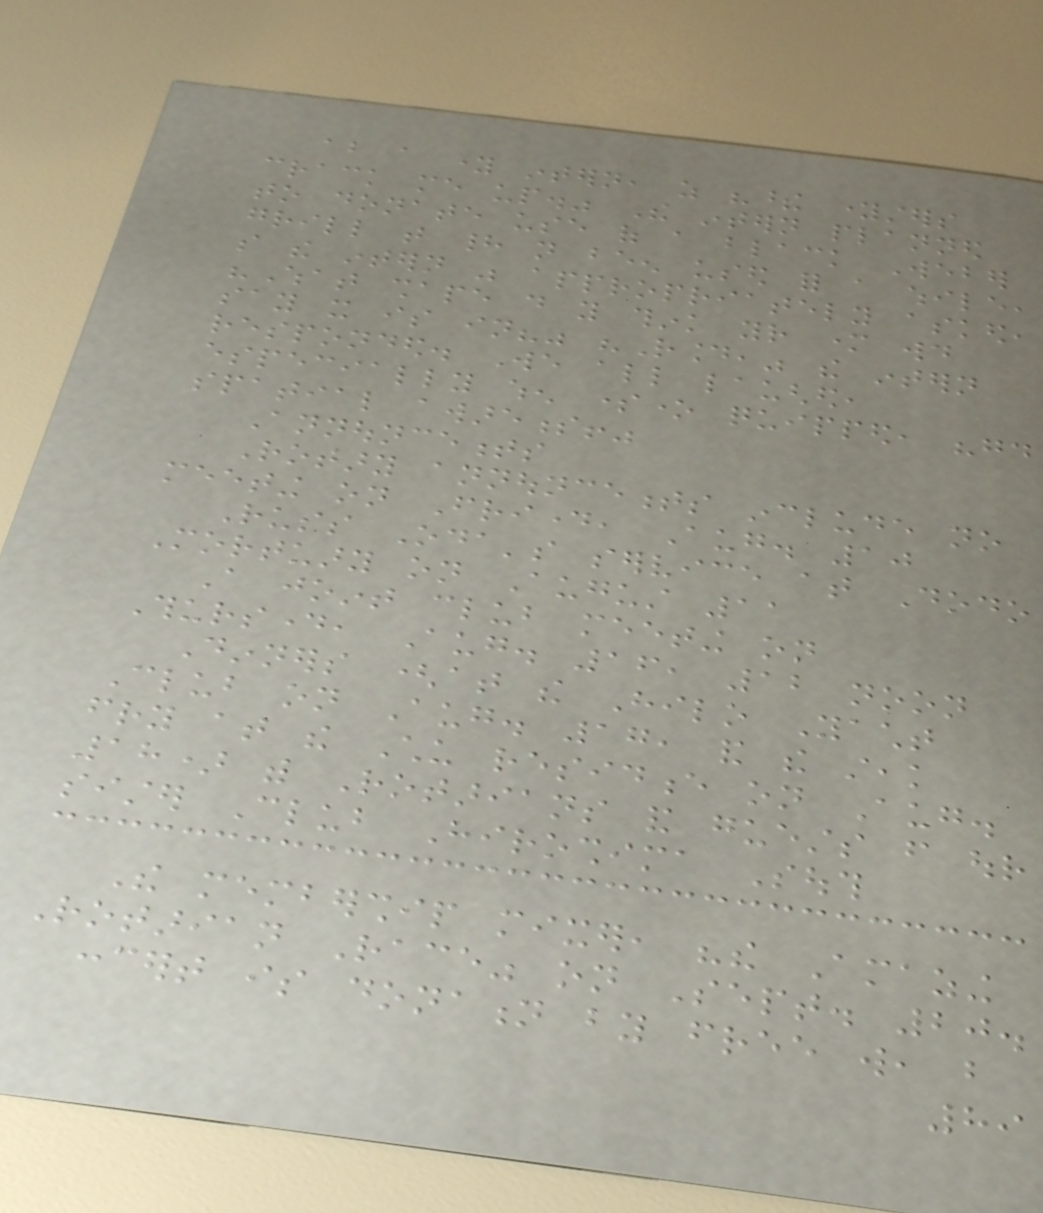about a young intern, as "these youngsters
crack me up." The intern planned
to donate use of a black Weber
grill that had not been used for a while,
so the intern was appropriately asked,
"What shape do you think your mother would
say it is in?" "Round," the intern
responded. We all laughed,
especially when someone quipped, "good
spatial awareness!"
Announcements
Rotary announcements include no
meeting on Friday, Aug. 10
Russ Oda's service at Dodo
Mortuary on August 11
A joint club meeting on
Thursday, Aug. 16, 12 noon
Dinners (at the Hilo Yacht
Club on Aug. 17, and the steak
fry at the Chu residence on Aug.
18) with Rotarians and guests from our
sister Club Hiroshima South
The membership mixer, "the Amazing
Rotarian Race" on Sept. 20.
concert is donation by free will, but
89
